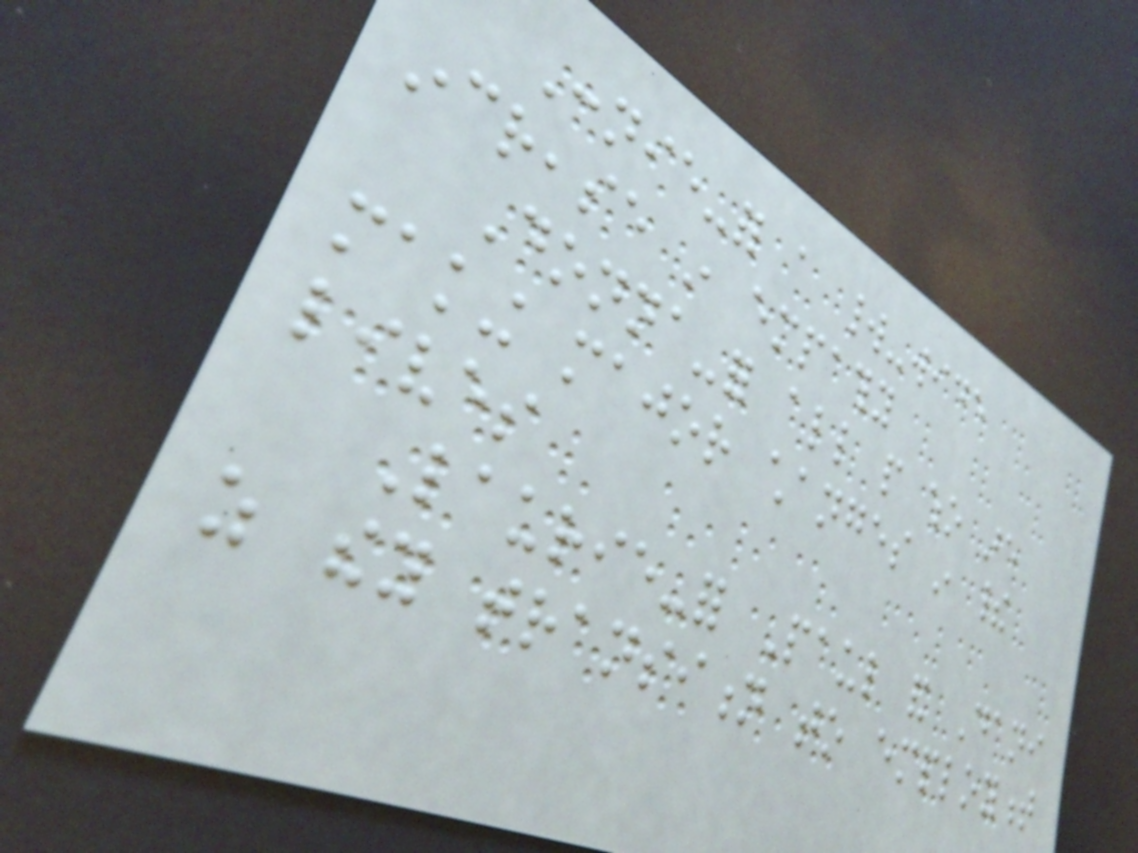Connie-for a world-wide
increase in empathy
Donna-for all people who are
making major changes in their
lives
Laurie-for Paul and Dani
as they transition to employment
